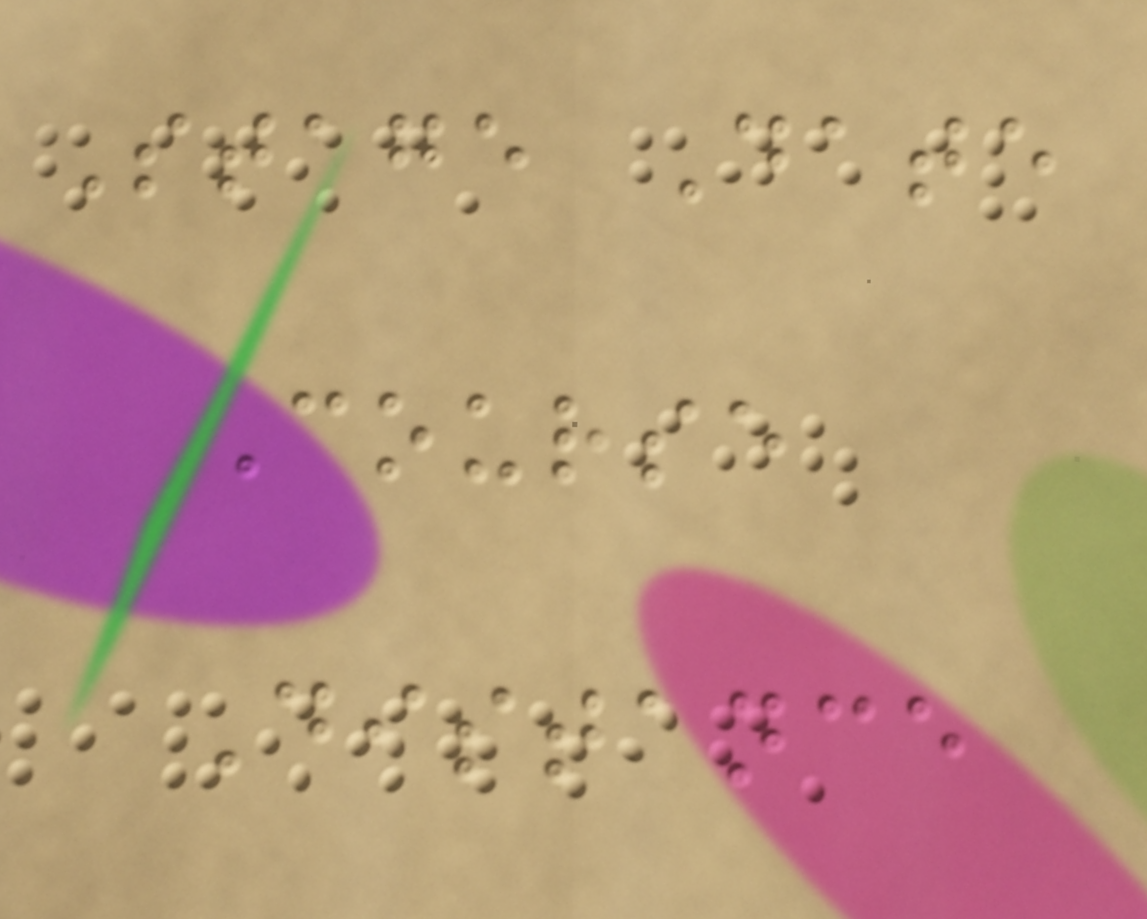Stage Date
Course
Distance
